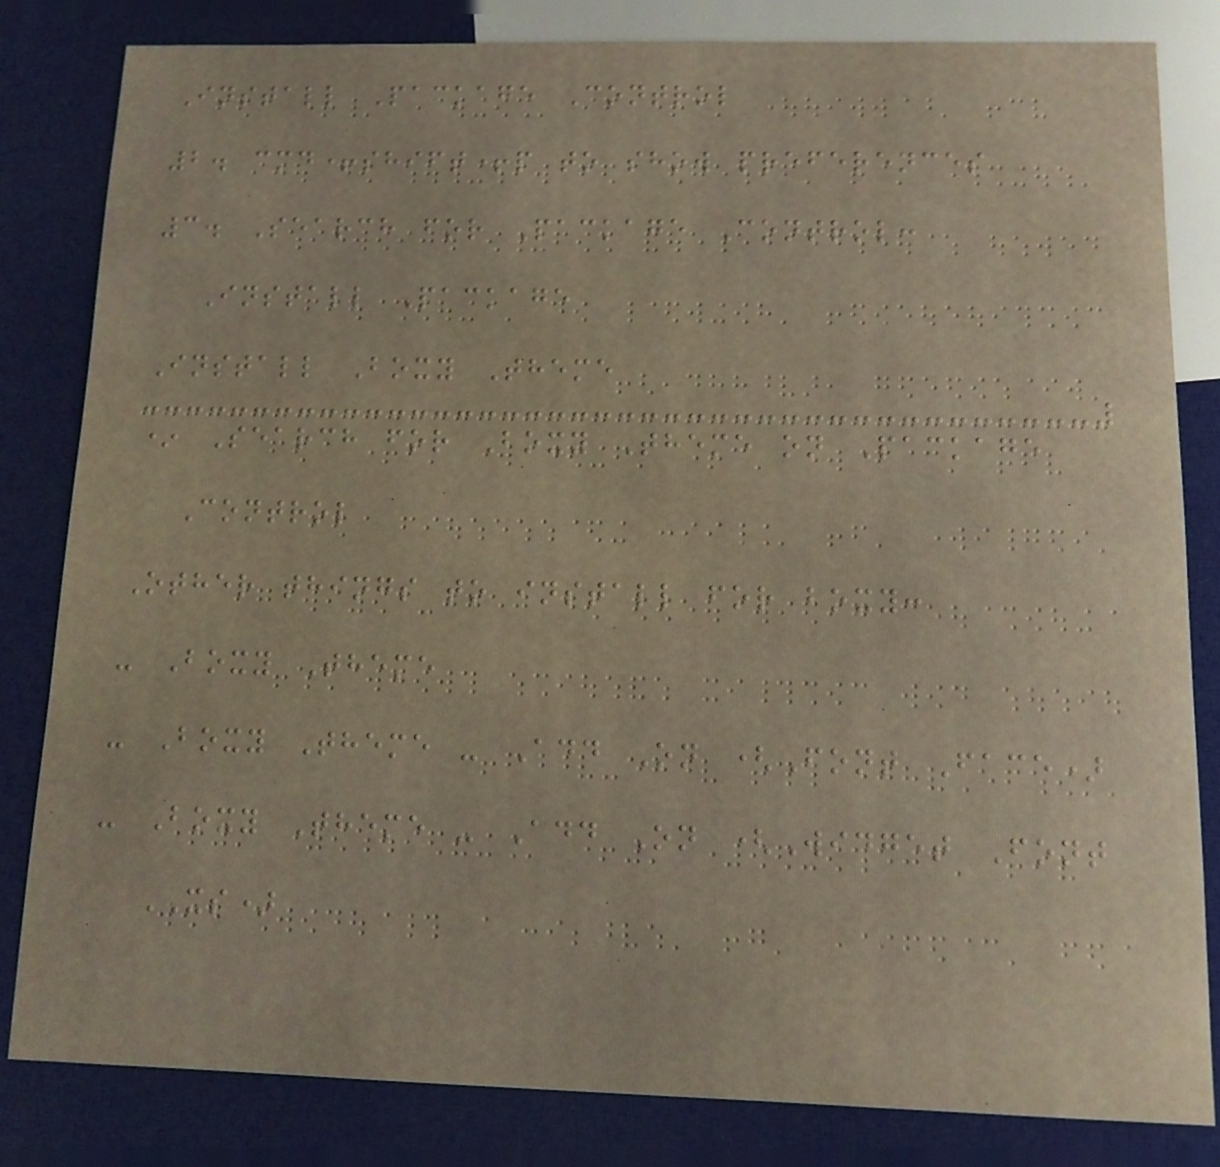Install Package Control
2. cmd+shift+p to show preferences
3. Search for Package Control:
Install Package
Install Boxy Theme
* Search for Boxy Theme on Package
Control
Other things to install for boxy:
- Boxy Theme
- Boxy Theme - Add On (Font Face)
- Boxy Theme - Add On (Widget Font
XS)
